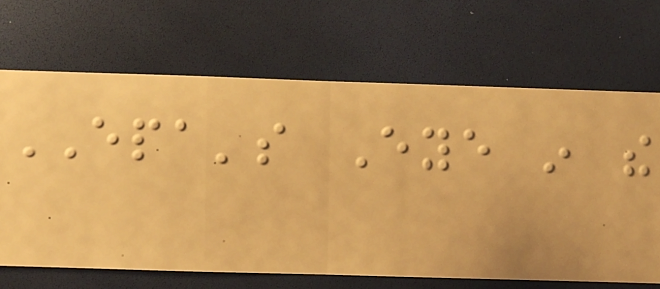EPA's Eye in the
